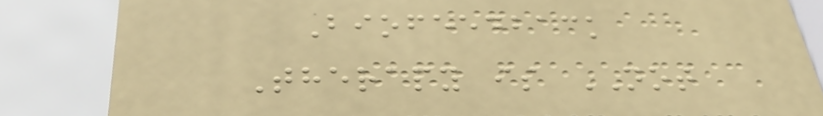Biofeedback
Therapy is NOT
